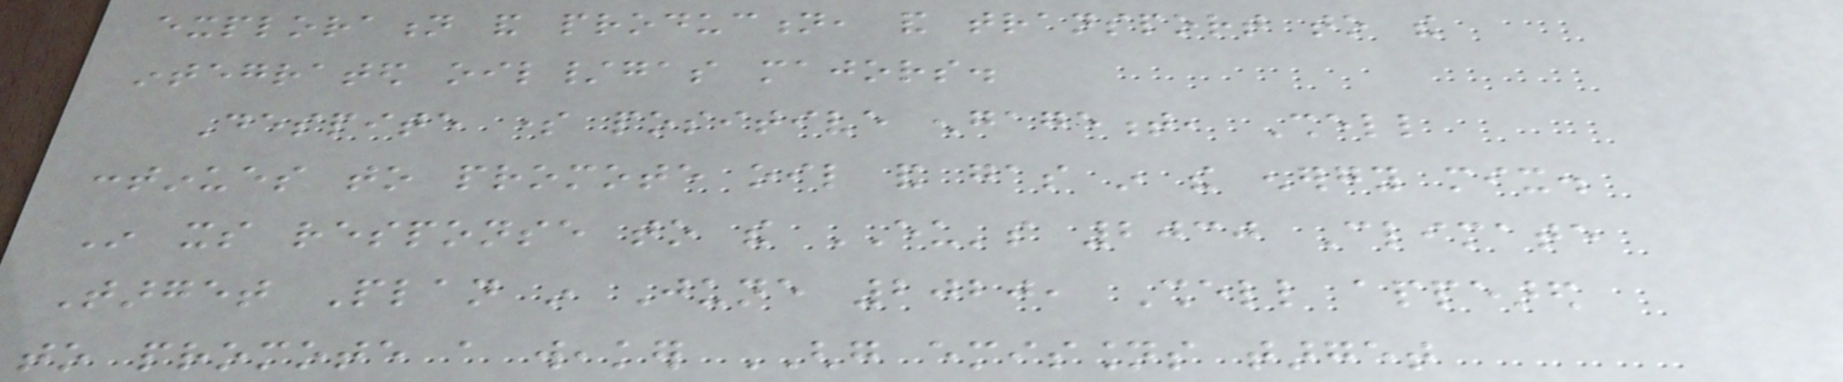exploration and production, and transport to the
integrated oil/gas majors.
Despite some positive engagement, Shell
continues to promote oil and gas in the energy mix.
In its response to the EU's 2030 Climate
Target Plan in June 2020, Shell appeared
to promote a weaker GHG emissions target
